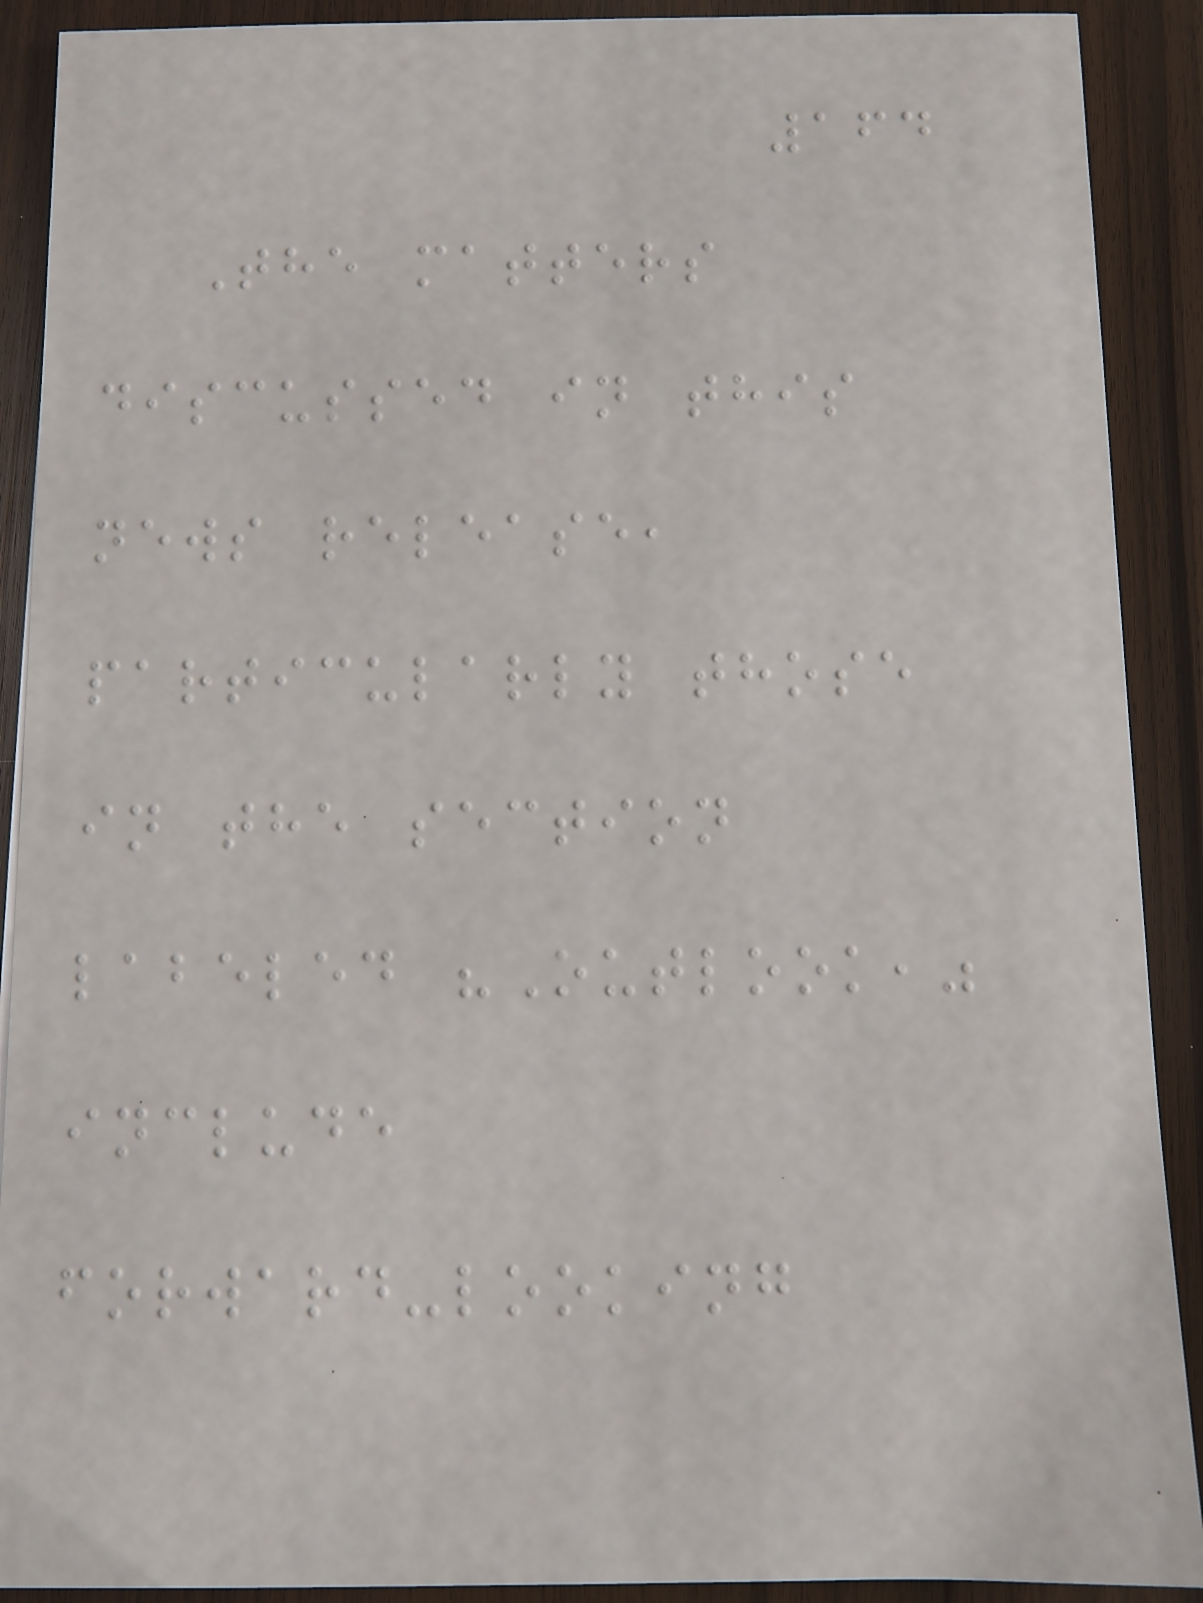164
The matters
discussed in this
news release,
particularly those
in the section
labeled "Outlook,"
include
forward-looking
